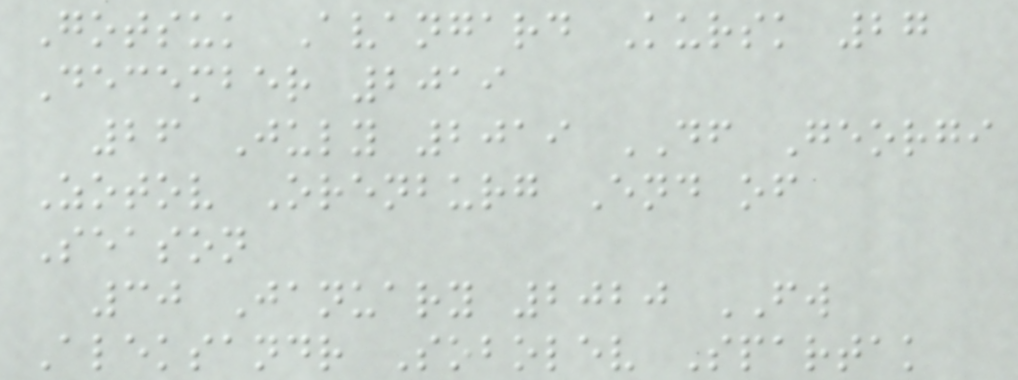Gotsuk Avangard Kursk 27
December 2019
26 July 2019 DF Georgi
Zotov Orenburg End of
Season
30 January 2020 FW
Aleksandr Sobolev Spartak
